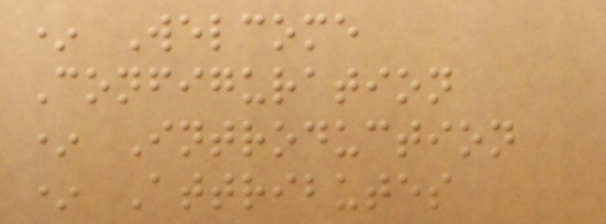* Welcome
Configuration
* Introduction
* Attributes
